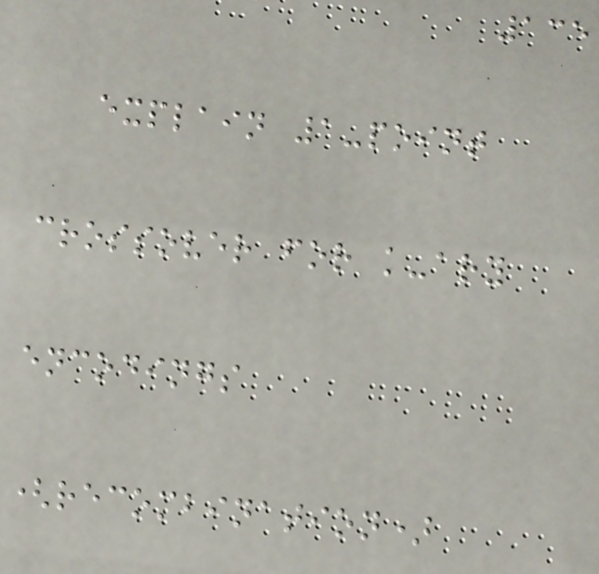135
explain 1-point
crossover for k-ary
encodings
(recombination)
